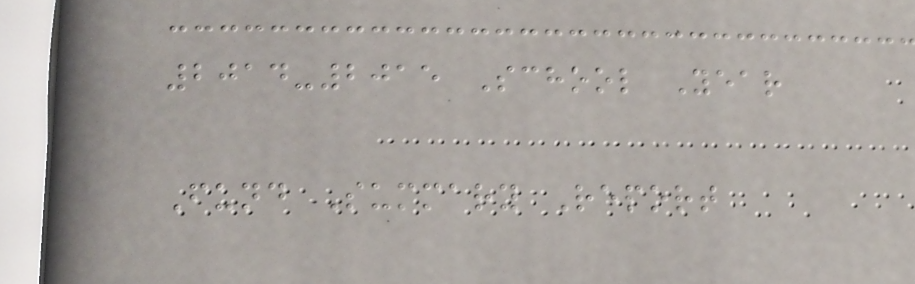2014-2015 School Year
Fund Summary Report
